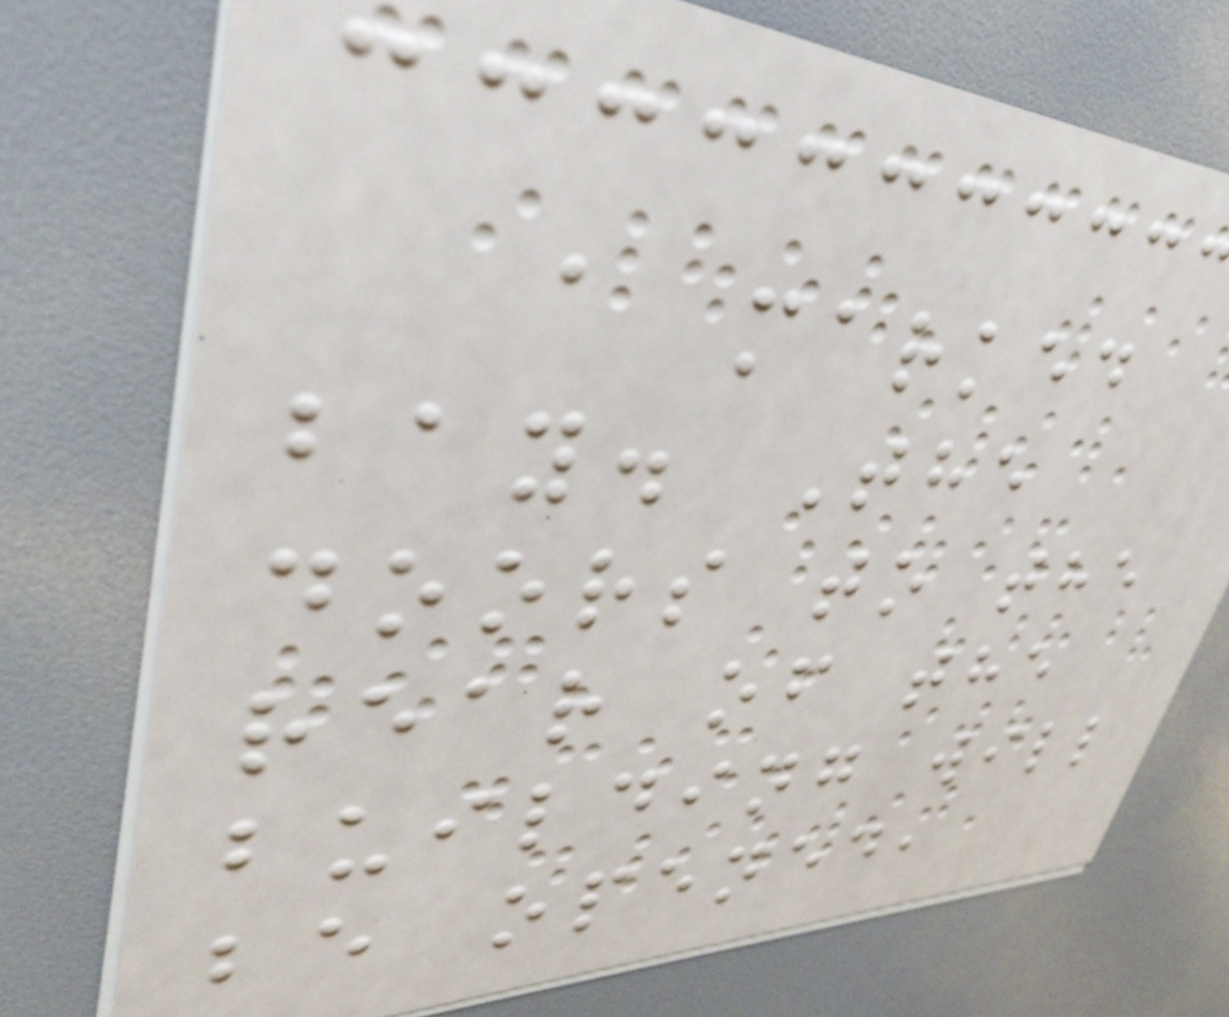a marked
bay. The
doors to the
rear of the
building will
be opened,
